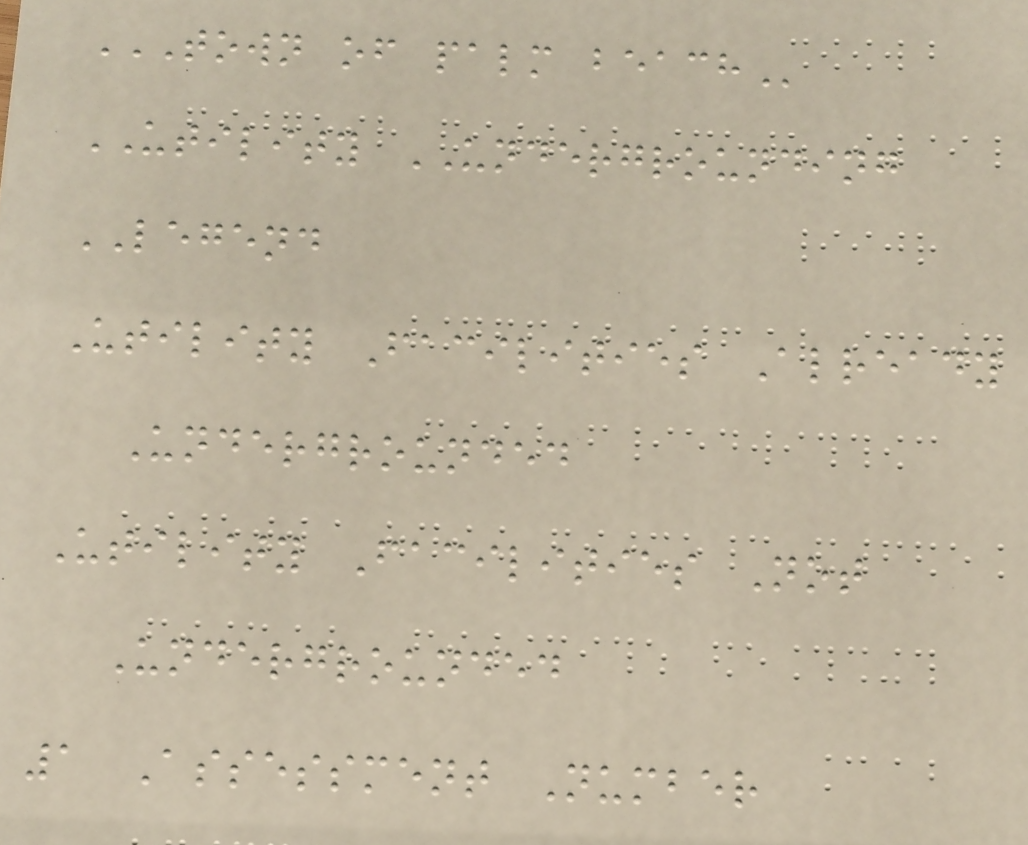TOWN OF PALM BEACH
UTILITY UNDERGROUNDING
LEGEND
Utility Facilities Already
Undergrounded
Utility Facilities Not
Undergrounded
1 Assessment Number
